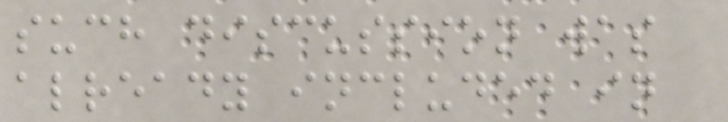such discussion was
already included in
